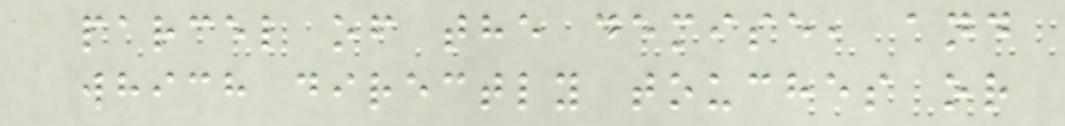parcel of the demise, and
which directly touches or
